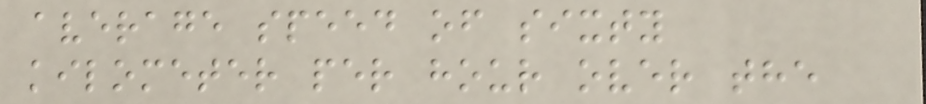average speed of sixty
kilometer per hour over the
